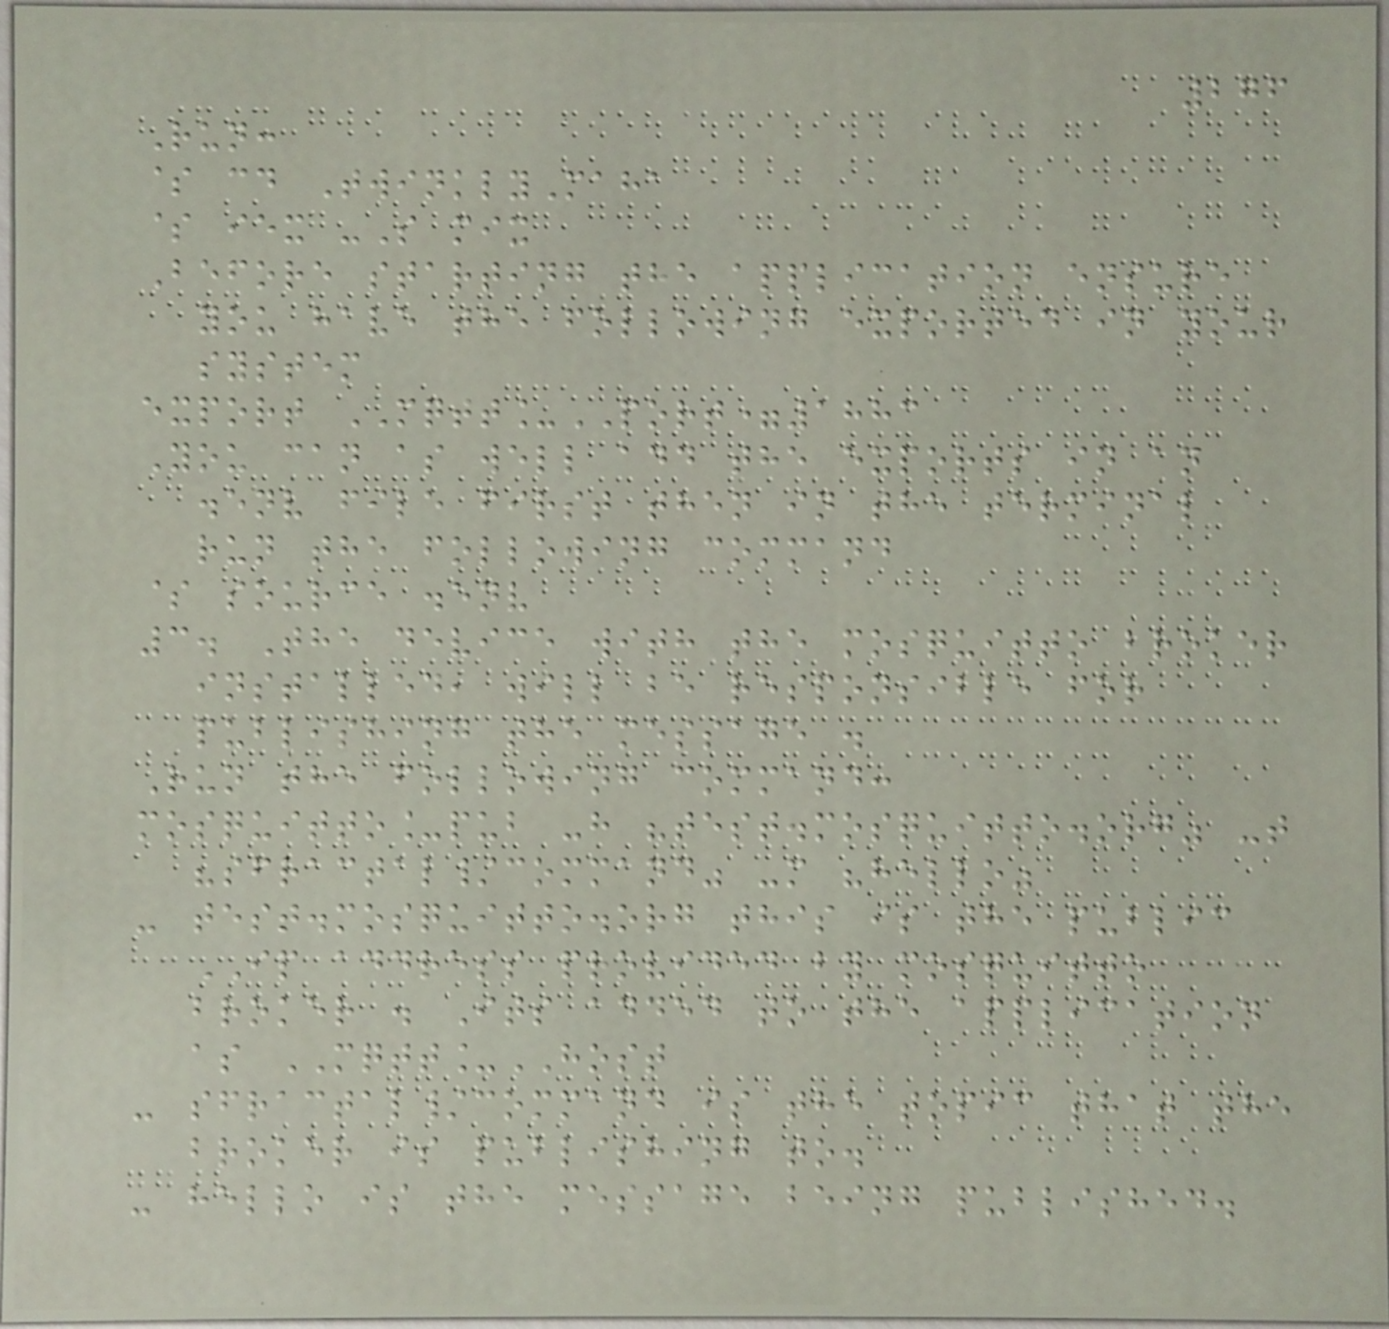276
Run:
$ cd TwinklyMaha
$ iex -S mix
Before starting the application ensure
you have the following exported in your
system
export MQTT_PORT=1883
You can as well add the exports in an
.env file first then in the terminal
run the following command
$ source .env
3. The device with the mosquitto broker
installed, will be responsible for
publishing the message .
Run the following command:
mosquitto_pub -h "test.mosquitto.org" -t
"sfractal/command" -m "hello"
- test.mosquitto.org this is the public
IP address provided by mosquitto
broker . Its added to the application
as MQTT_HOST
- sfractal/command is the topic that the
broker is publishing to.
- hello is the message being published.
